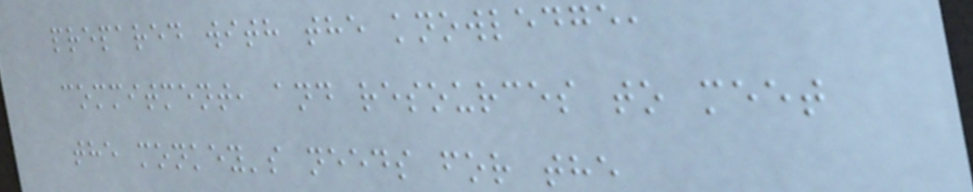prepared with the knowledge,
commitment, and resources to meet
the monkey's needs for the
